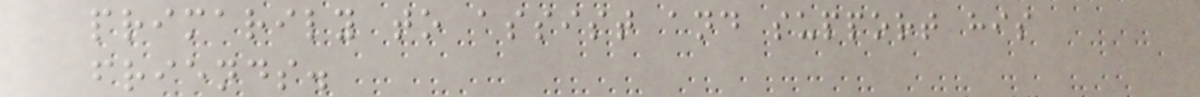primarily to assist and support his
friends.
